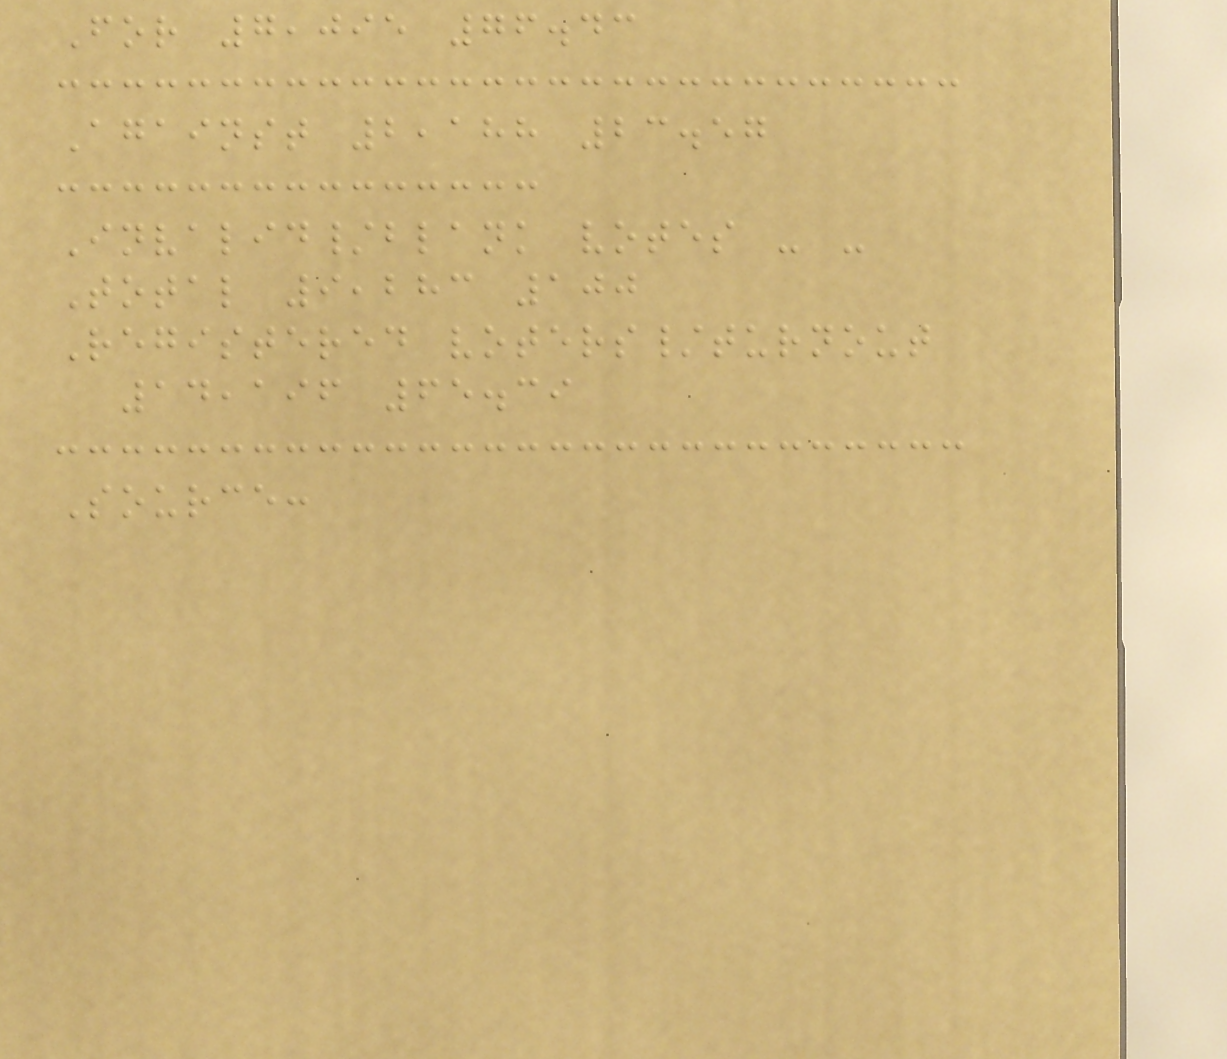For 7,095 76.43
Against 2,188 23.57
Invalid/blank votes - -
Total 9,283 100
Registered voters/turnout
14,196 65.39
Source:
